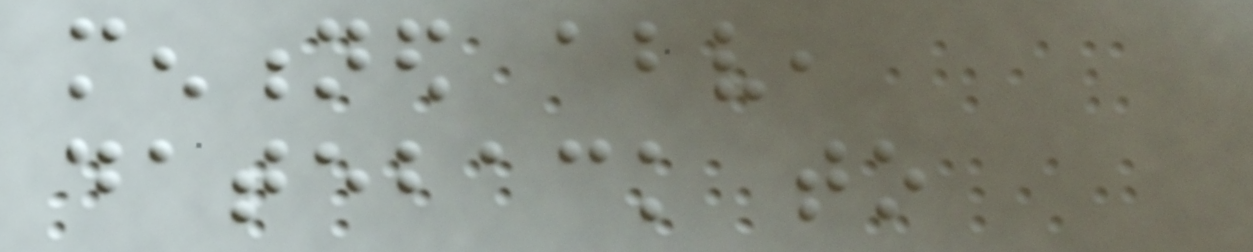mentioned above,
dateback to
